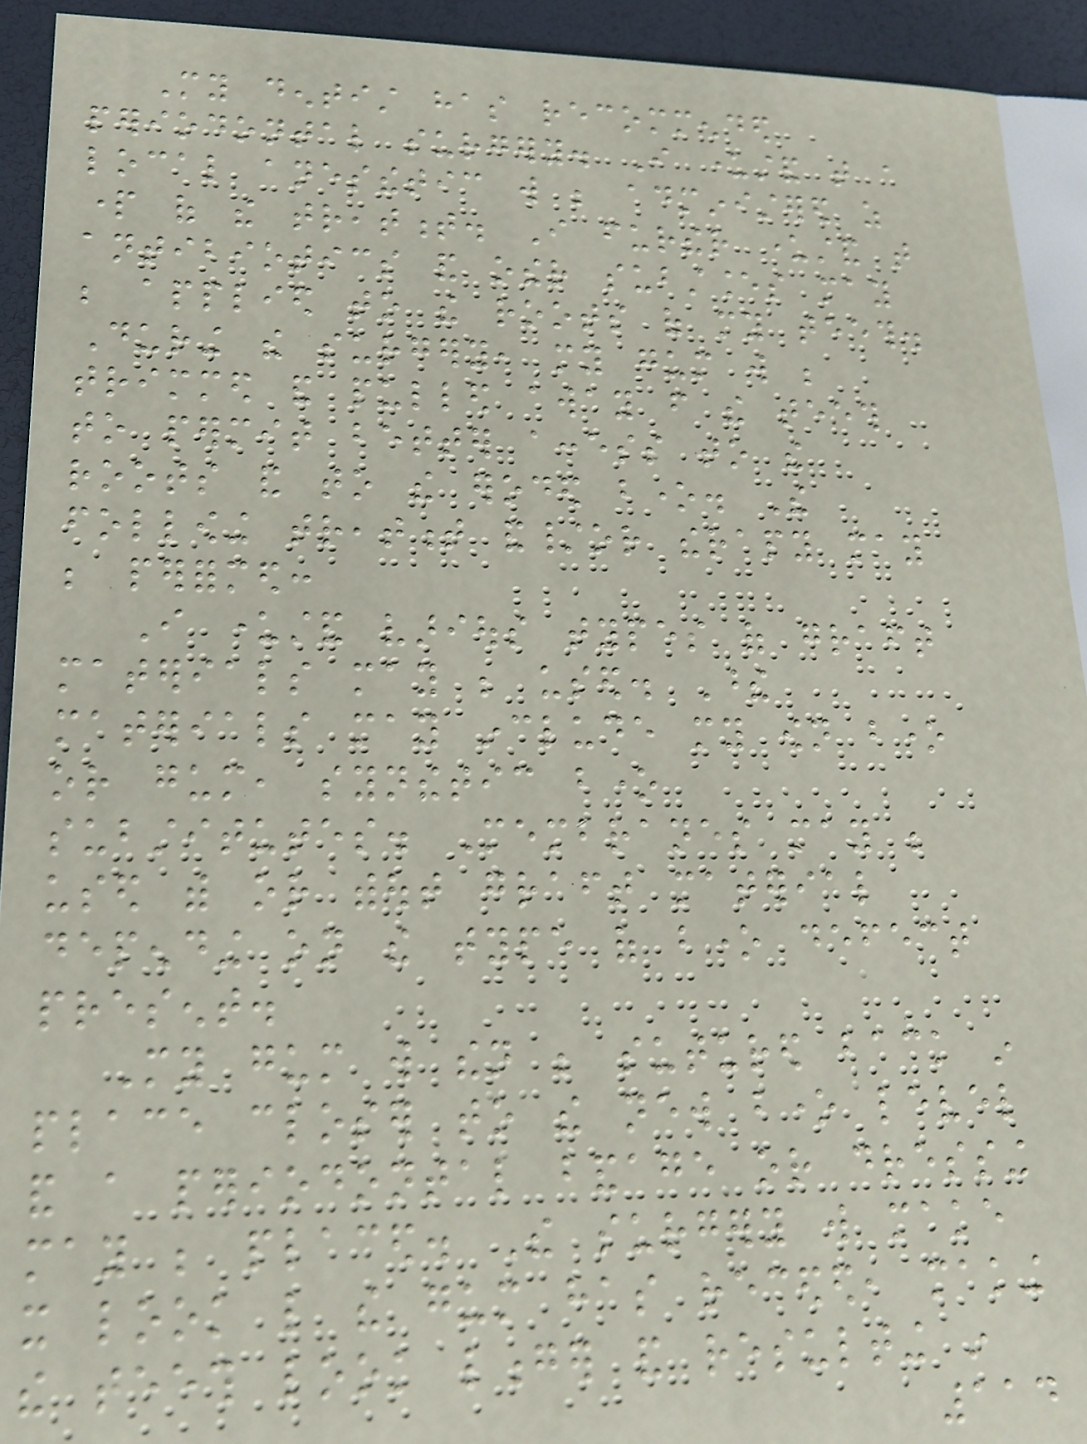My dentist has recommended
periodontal surgery. I understand that a
local anesthetic will be administered as
part of the treatment. I further understand that
antibiotics and other substances may
be applied to the roots of my teeth.
During the surgery, my gum will be
trimmed and pulled away from the teeth
to permit better access to the
roots and to the eroded bone. The
following treatment and/or therapy may
be performed:
I understand various types of graft
materials may be used. These
materials may include my own bone
or gum, synthetic bone
substitutes. Membranes may be
used with or without graft material
depending on the type of bone defect
present.
My gum will then be sutured back in
place closer to the new bone level
and a periodontal bandage or dressing
may be placed. The surgery will make
it look like the gum has receded, making
the teeth look longer and resulting in
114
